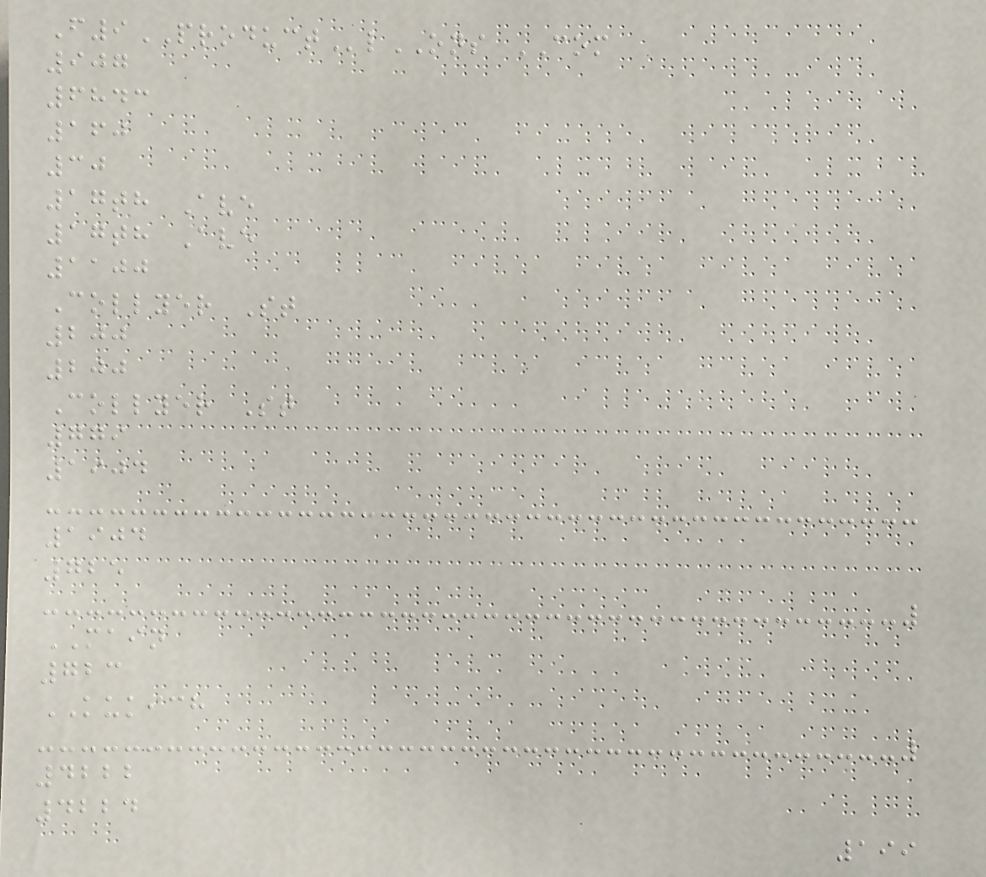F9PRODUCTlONS COM
907
6843
160
30
17th Ave
17th Ave
1100
Collyer St
200
200
Collyer St
779
1904
1904
725
MAIN
723
KUKICH
4222
4224
199
